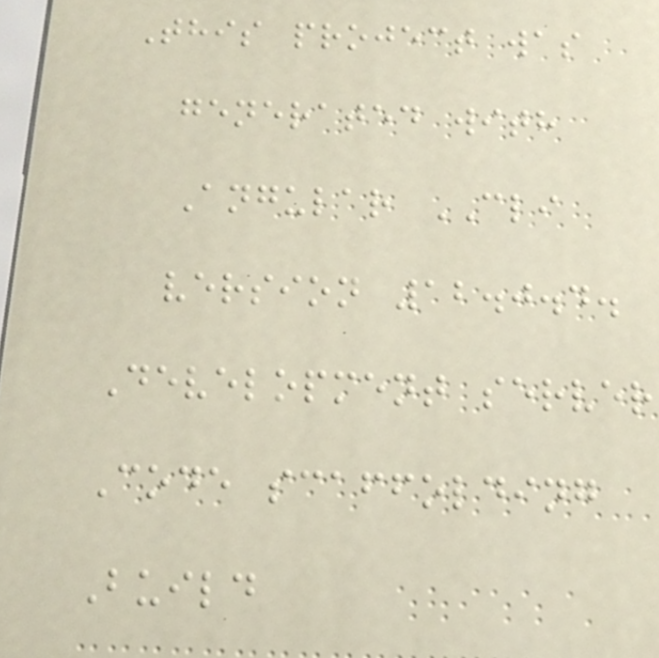This project was
generated with
Angular CLI
version 12.0.4.
Development server
Code scaffolding
Build
